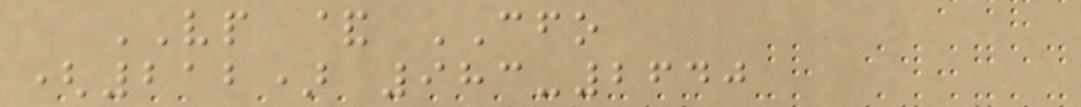VP & CFO
(212) 983-2640
